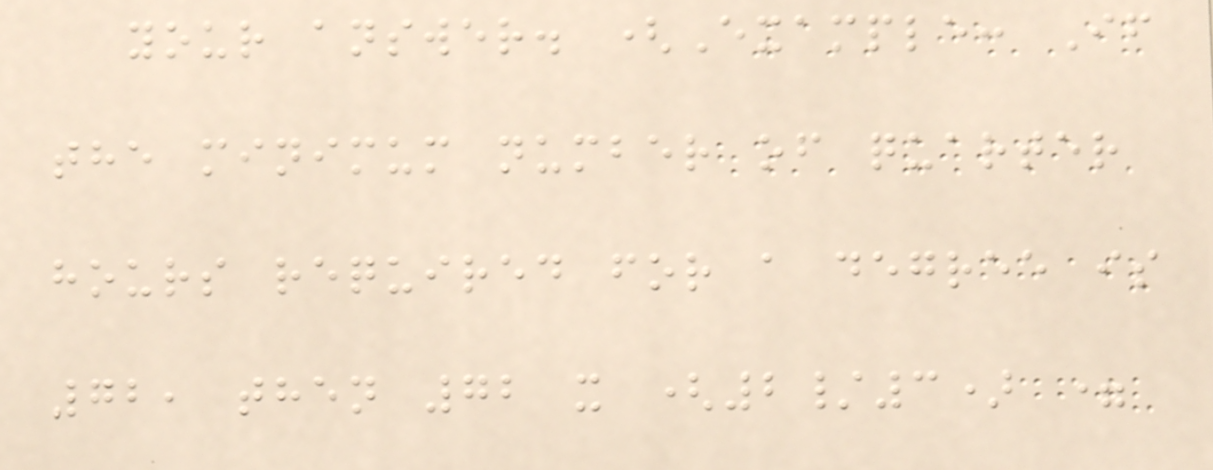your answer. (Example: If
the minimum number of quarter
hours required for a degree is
72, then 72 x (2/3) =
